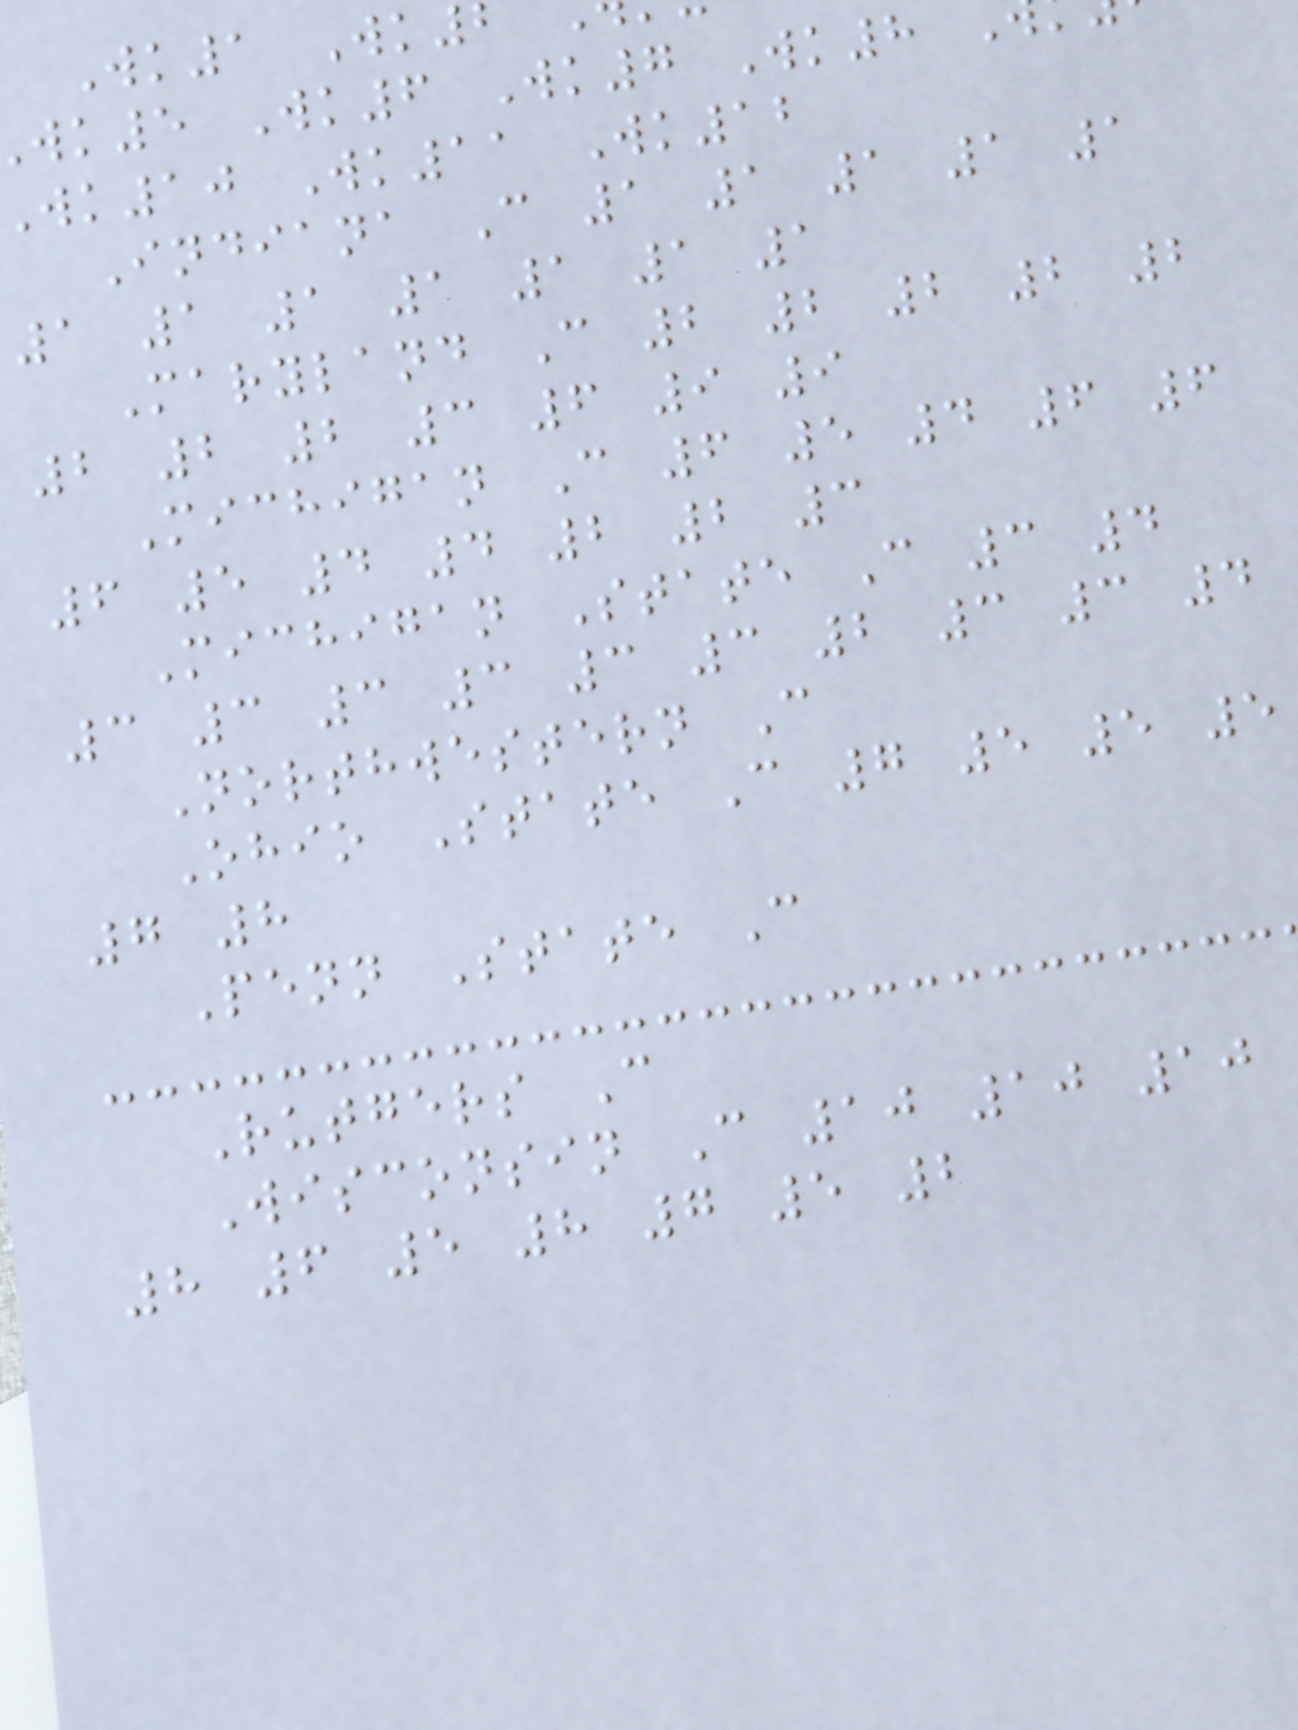Wk1 Wk
wk5 Wk6 Wk7 Wk8
wk10 Wk11 Wk12
Indiana C 1 1 1 1 1
1 1 1 1 1 1 1
Maryland C 2 2 2 2 2
2 2 2 3 6 9 9
Michigan C 6 5 4 6 6
6 5 4 4 2 2 3
Michigan State C 3 4
3 3 3 3 3 3 2 3 3 4
Northwestern C
Ohio State C 7 5 5 5
7 8
Penn State C
Rutgers C
Wisconsin C 10 10 10
8 6 5 8 7 5 2
